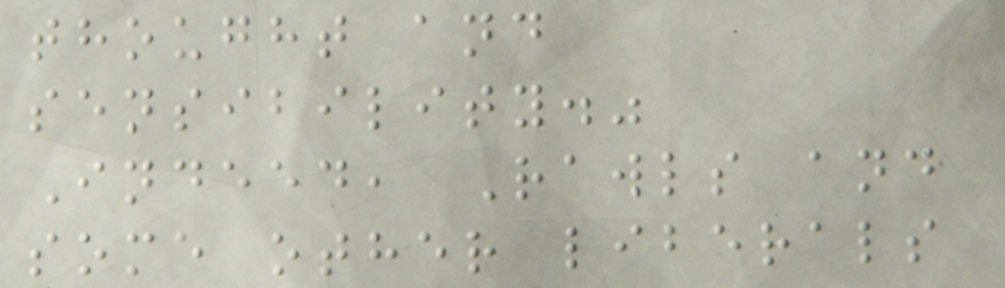thought and
sensibility."
Indeed, Rawls and
some other liberals
